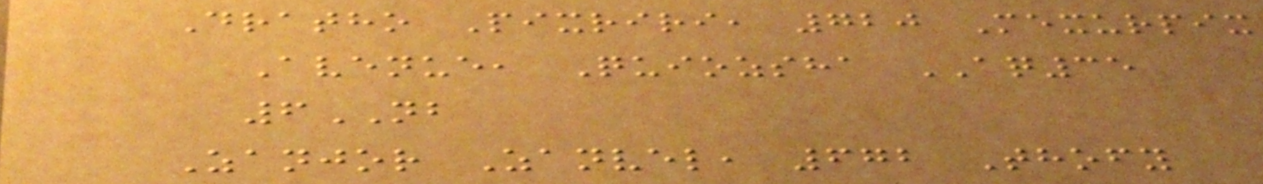Dratho Pixriri, 720 Mexurpix
Avenue, Quiozsha AQ35
6NB
Zanjor Zanvel, 672 Thofy
